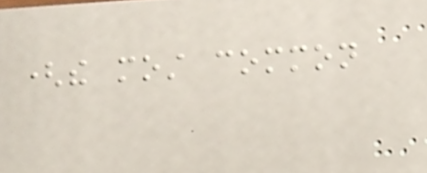(the most common
